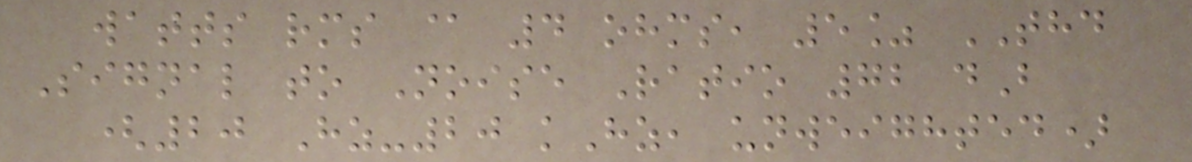watts rms @ 4 ohms, 5% THD
Signal to Noise Ratio 72 dB
(20 Hz-20 kHz, unweighted)
